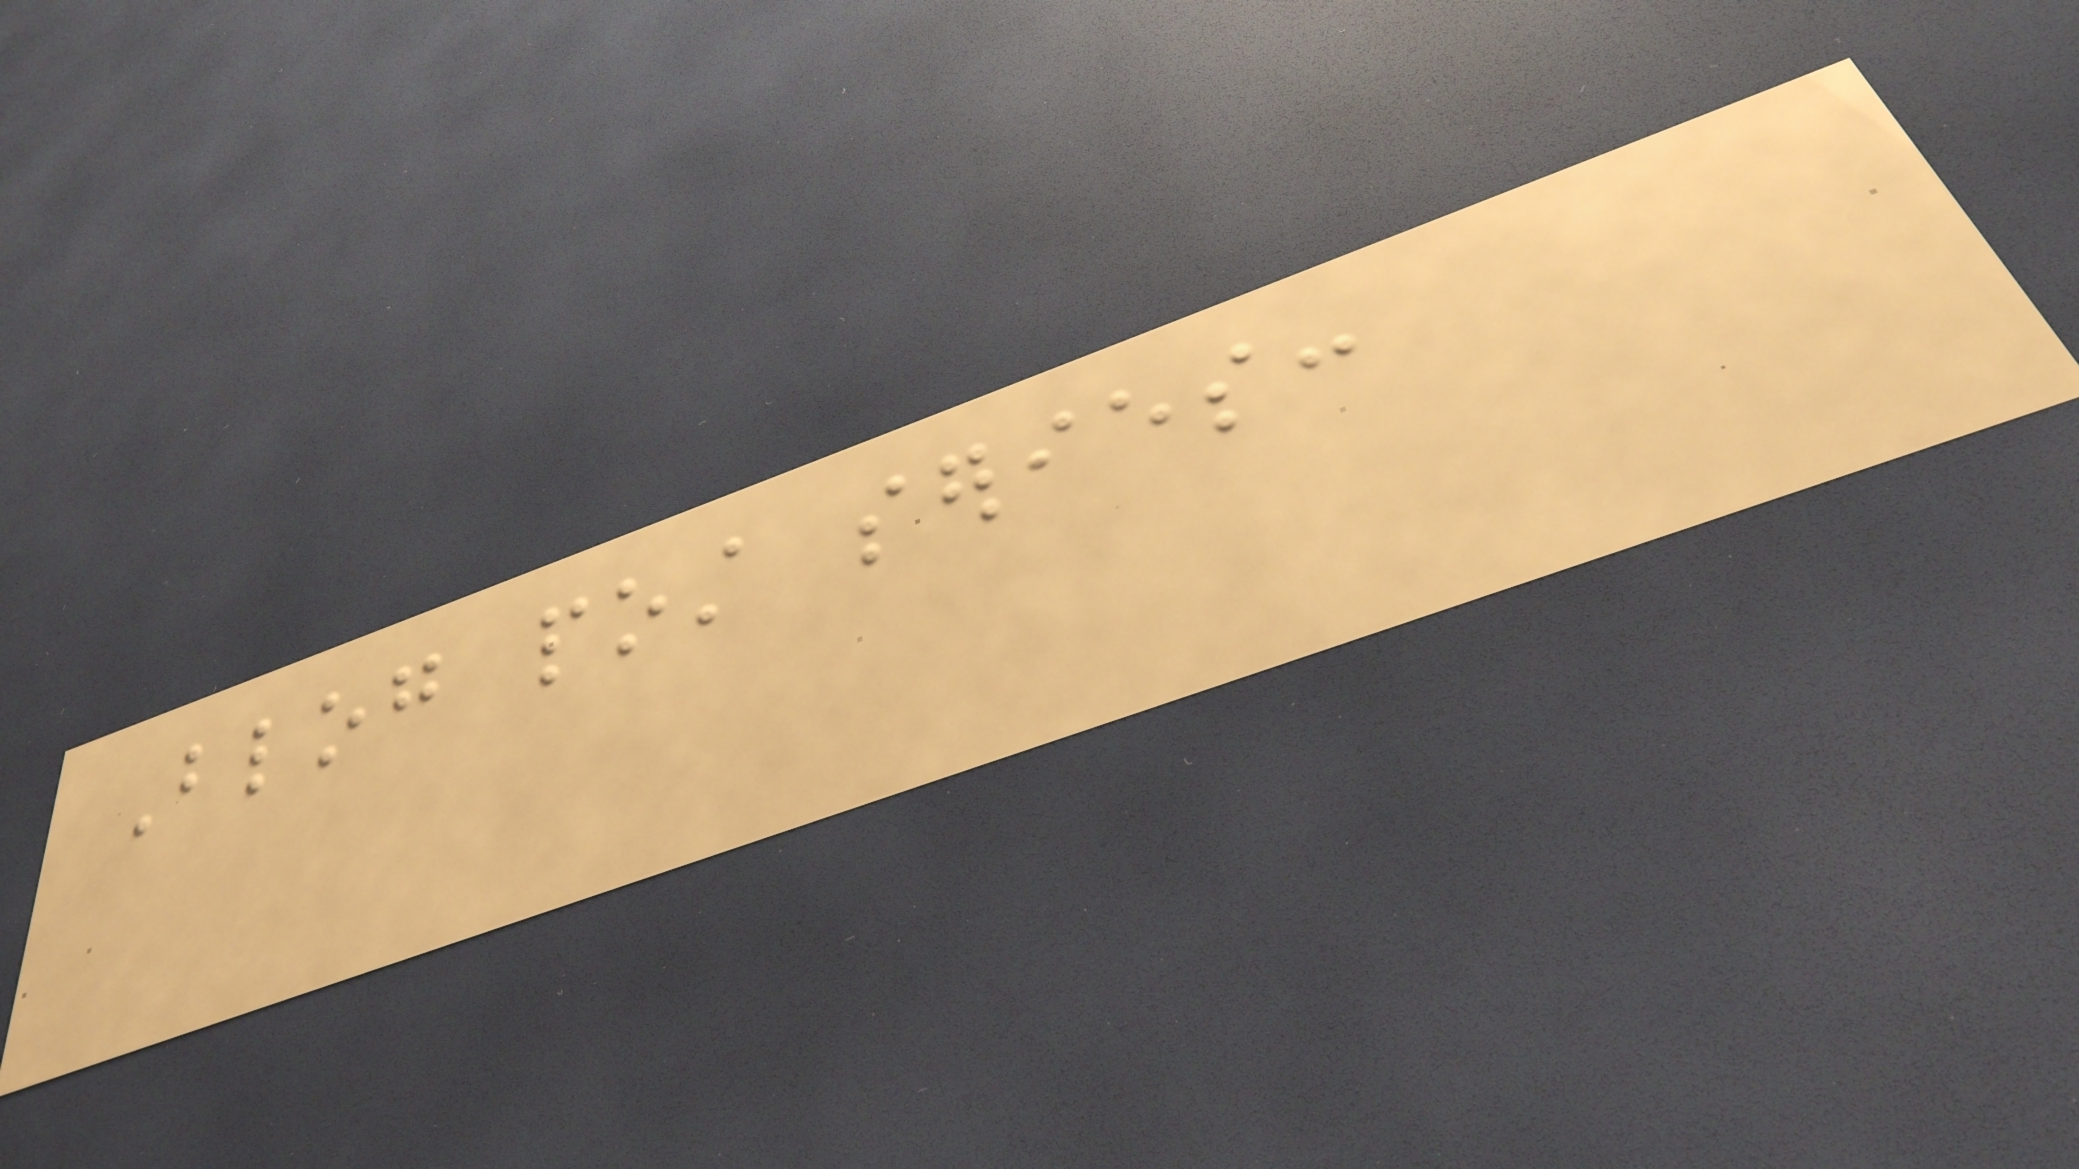Blog post series:
